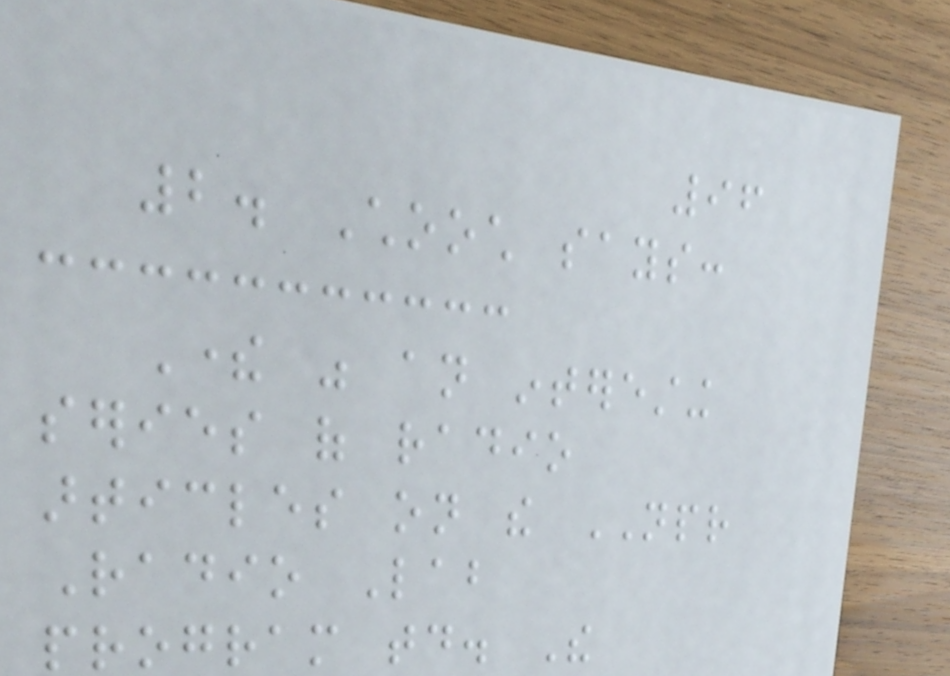96
2. Chooch says:
There was an interesting
series of radio
articles on the NPR
Radio Lab
program today. The
